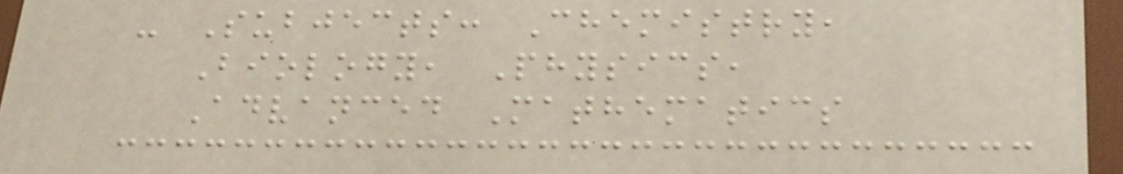- Subjects: Chemistry,
Biology, Physics,
Advanced Mathematics
